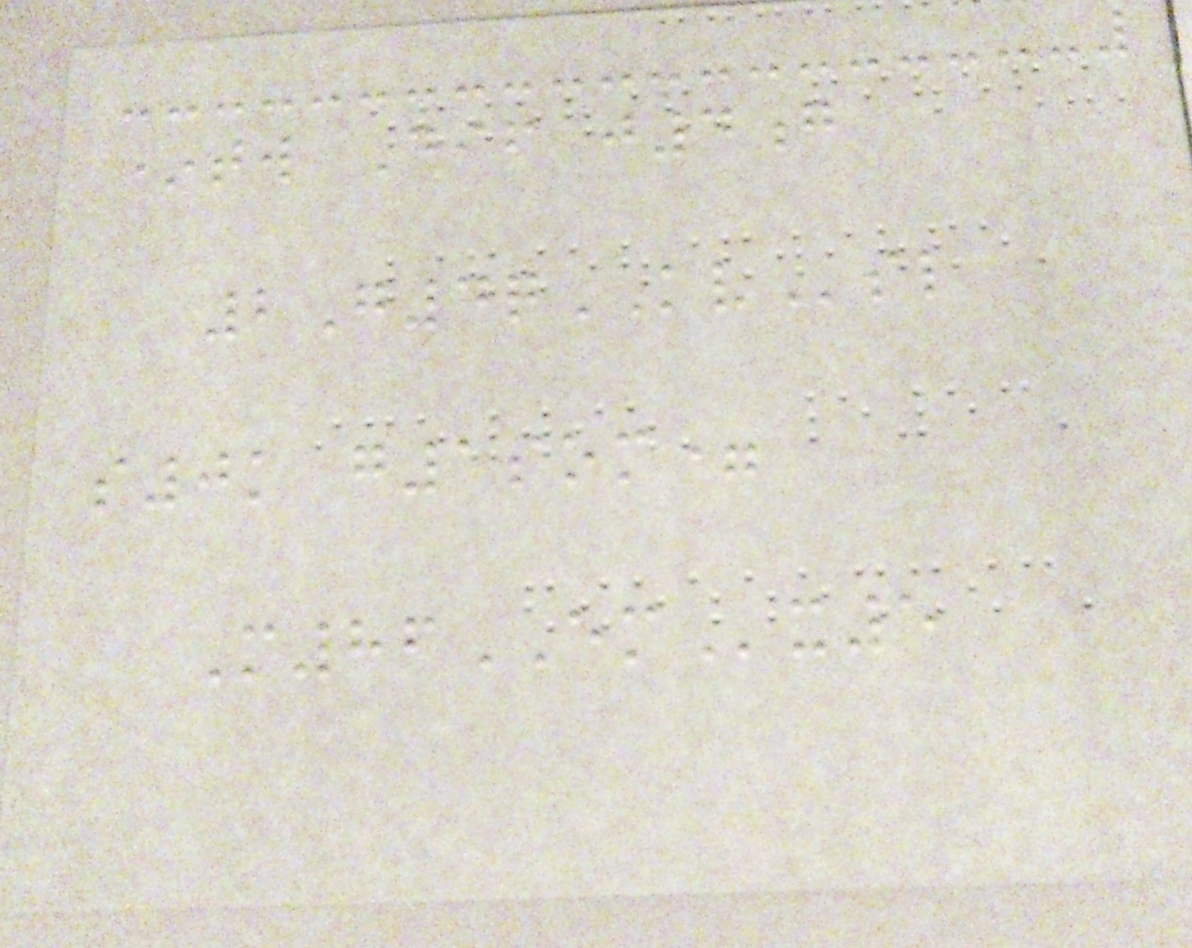*tw Dif j4g
2G4qKVsl
s0k g1som=
M86EMx5
